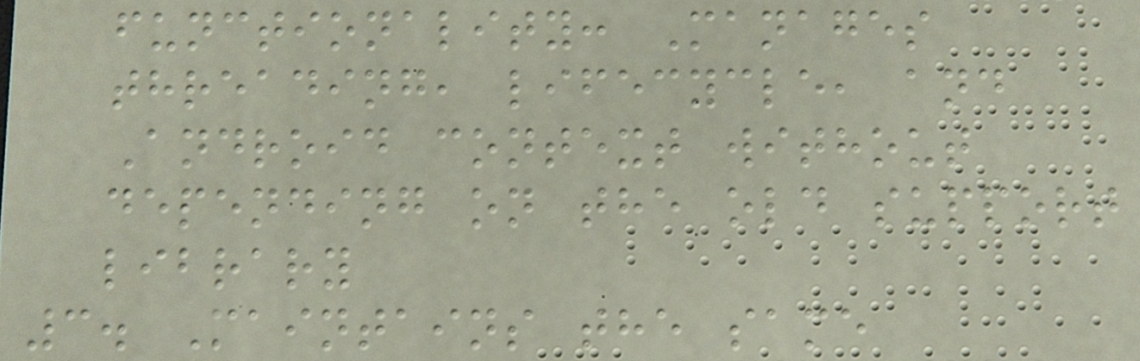functionality: Manages
threading, lifecycle, and
Android context without
depending on the old support
library
3. Maintains the same
